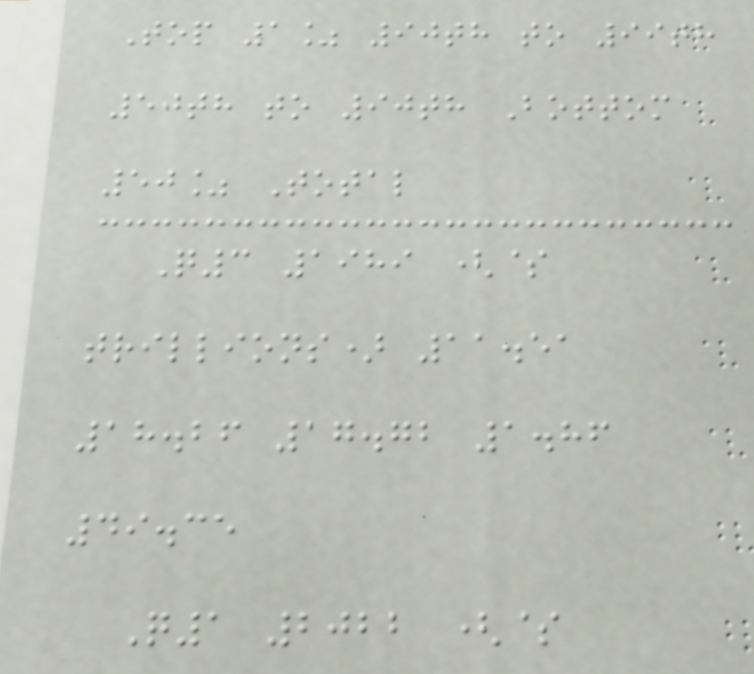Top 1% 90th to 99th
50th to 90th Bottom
50% Total
Q3 1989 ($
trillions) 11.51
18.26 17.72 1.86
49.35
Q1 2022 ($
